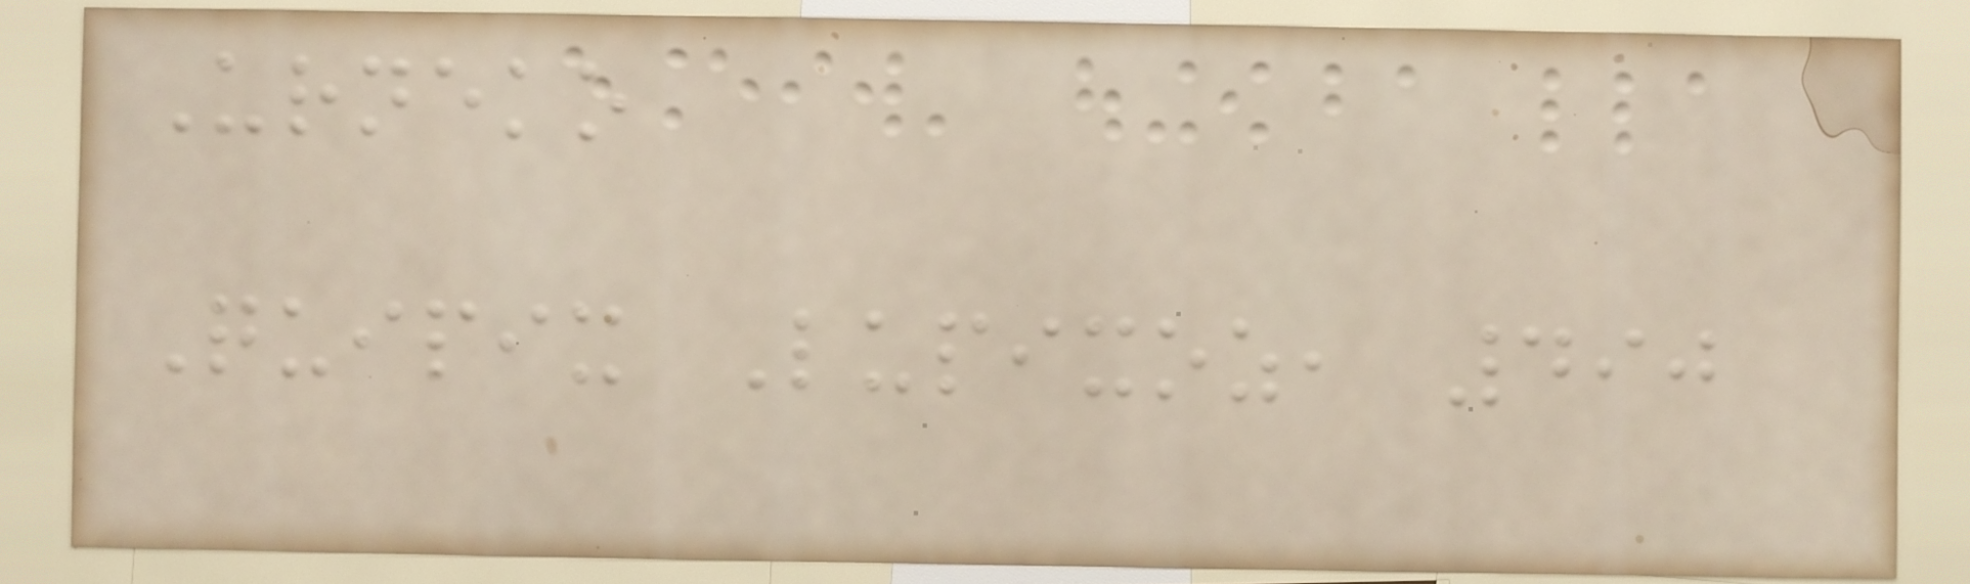Urneko
Quipix Lupixoz, 490
